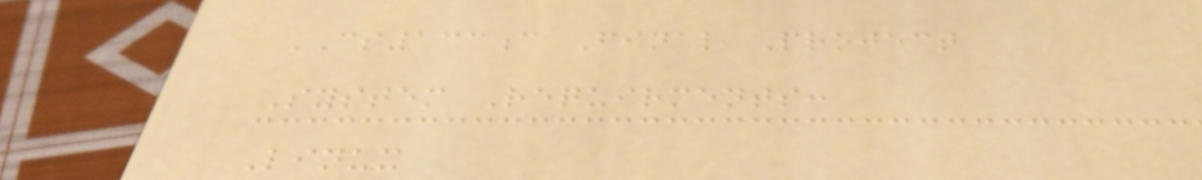CS133c Final Project
System Requirments:
Linux
